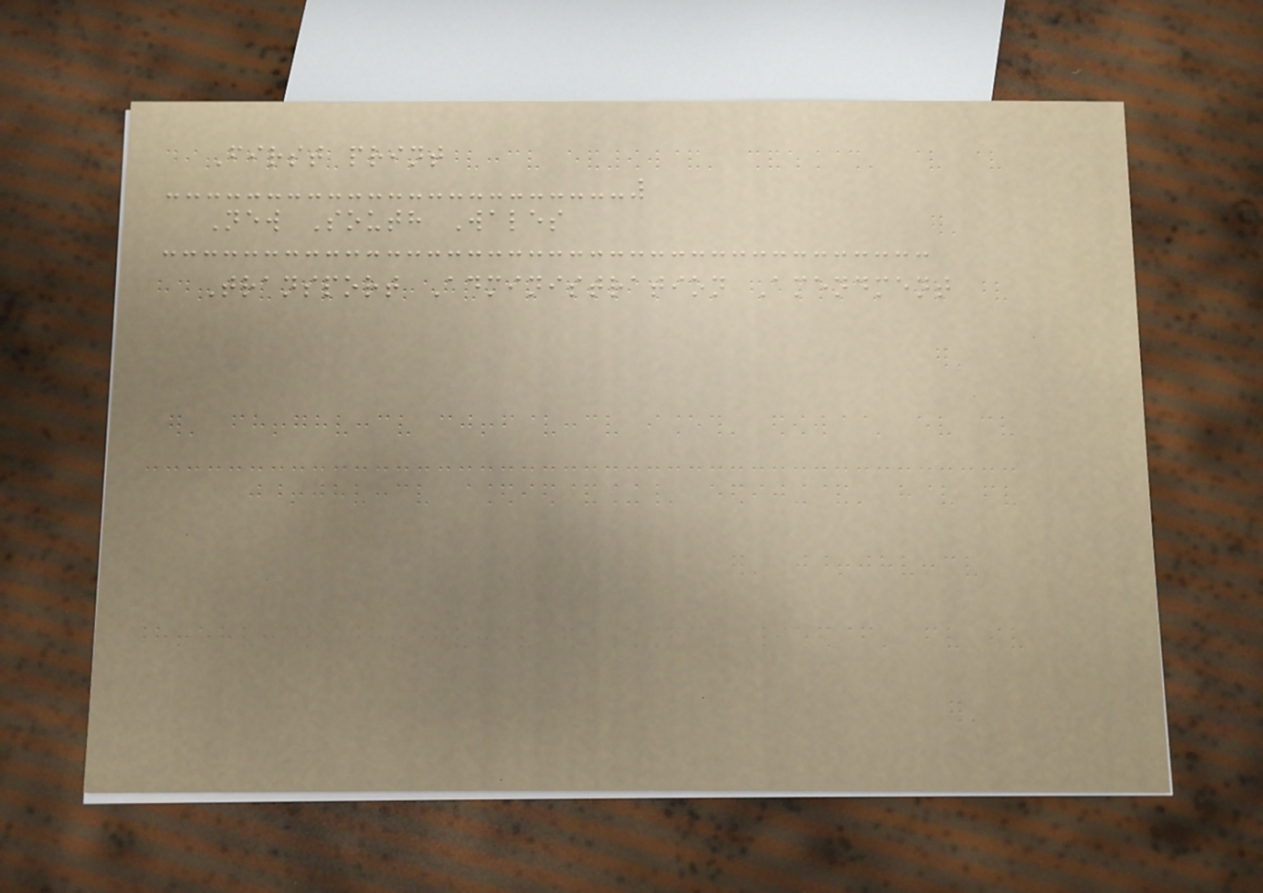First print
New South Wales
Transport Administration Amendment
